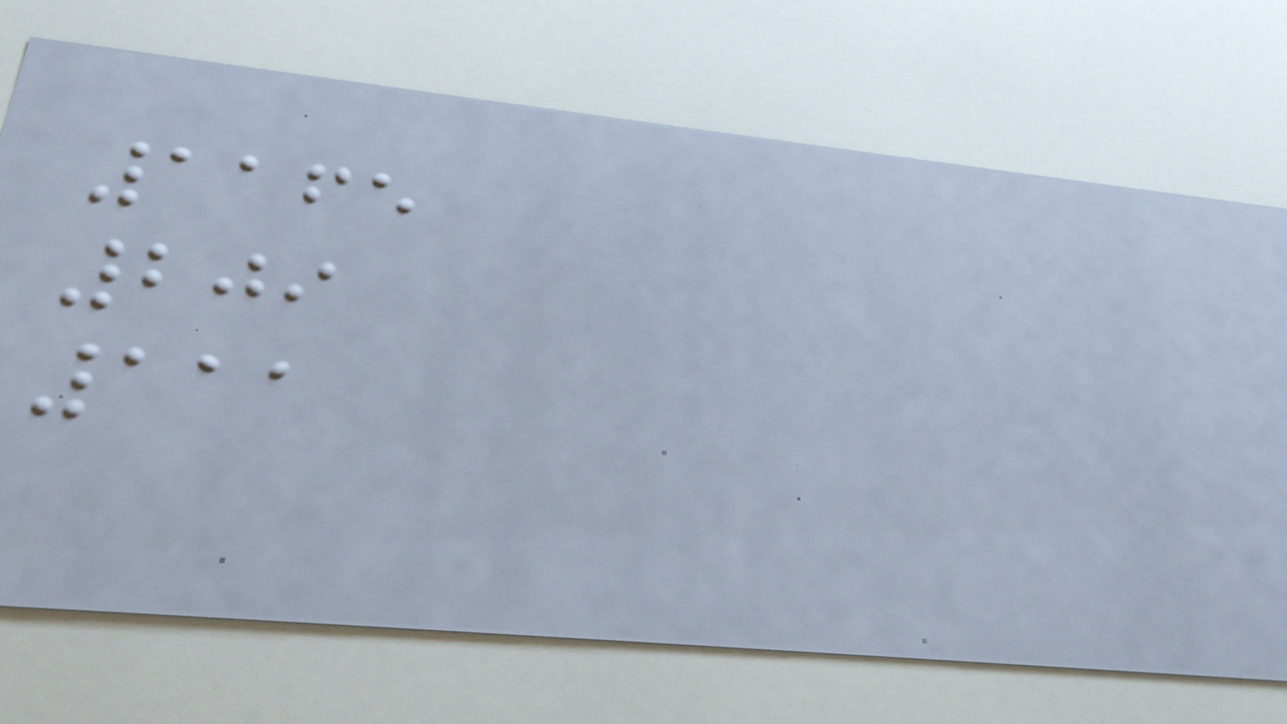1165
209
111
